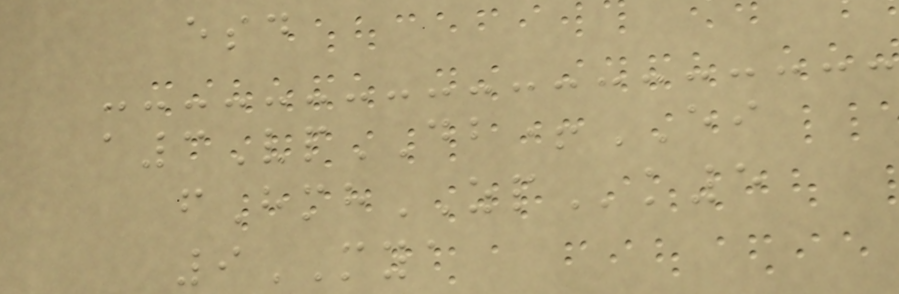esd
a3VpDB+EI
fHmhZPk5
9MYA
